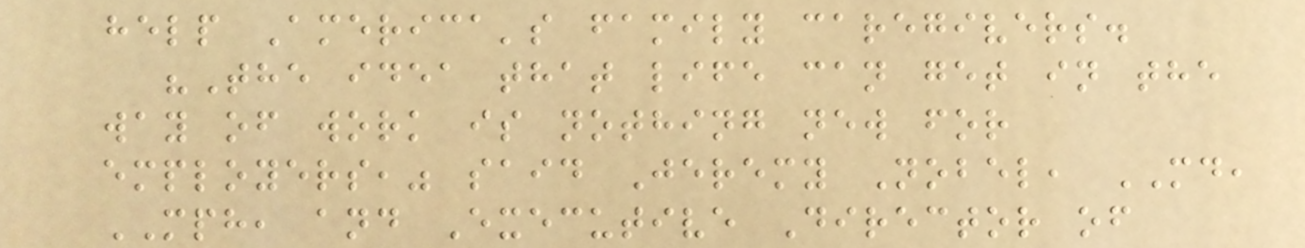help America's family caregivers.
"The idea that life can get in the
way of work is nothing new for
employers," said Jeremy Nobel, MD,
MPH, and Executive Director of
